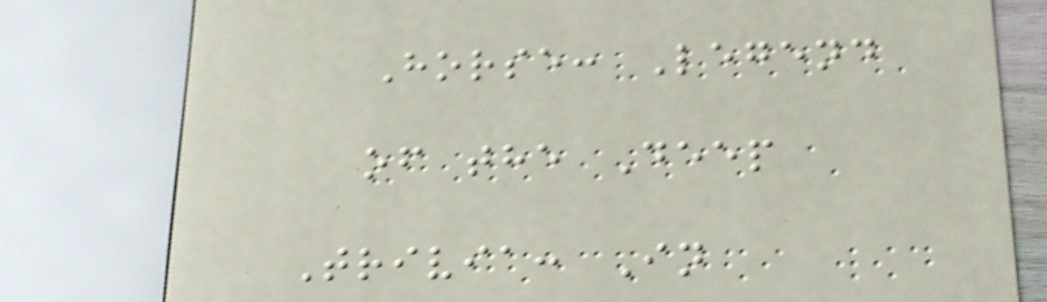Horse: Legend
of the Deep
Trivia: In
